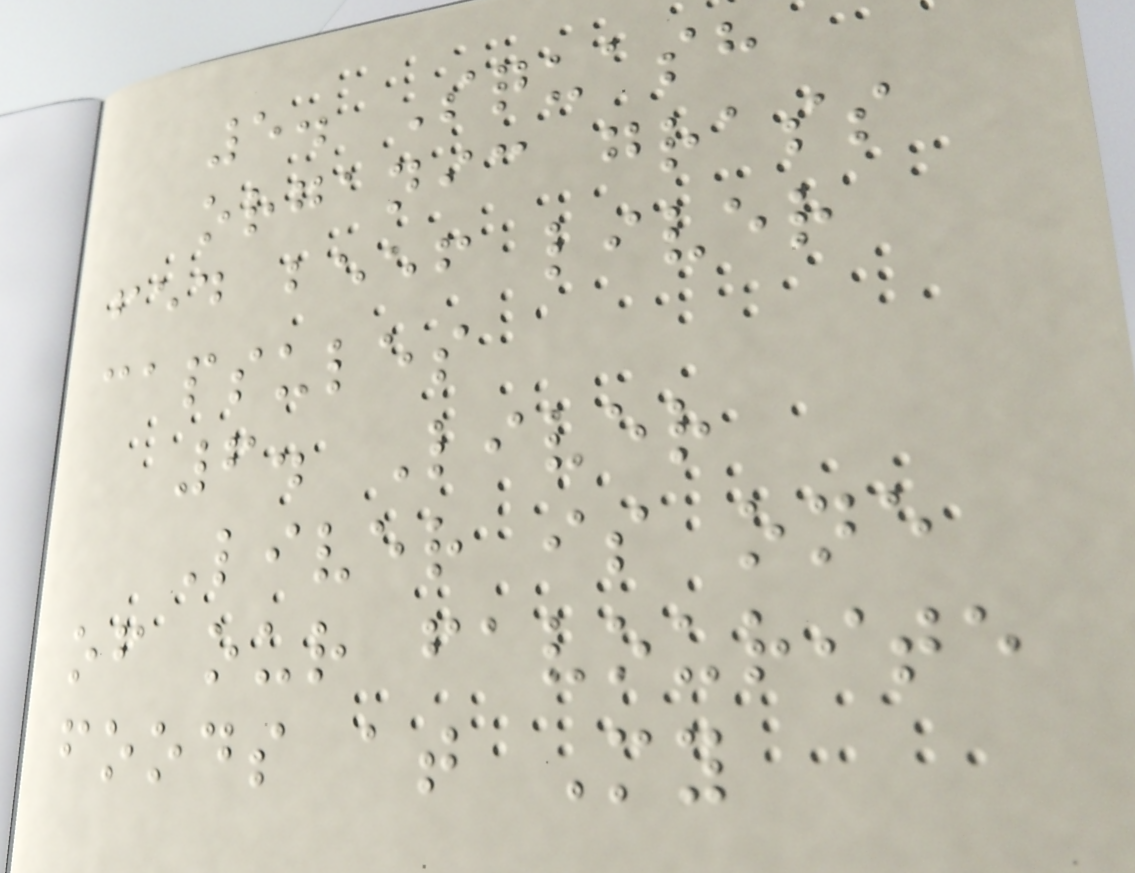5. Squash
organic grass
fed beef liver
capsules
6. Liver
Liver is one
of our favourite
foods at My
